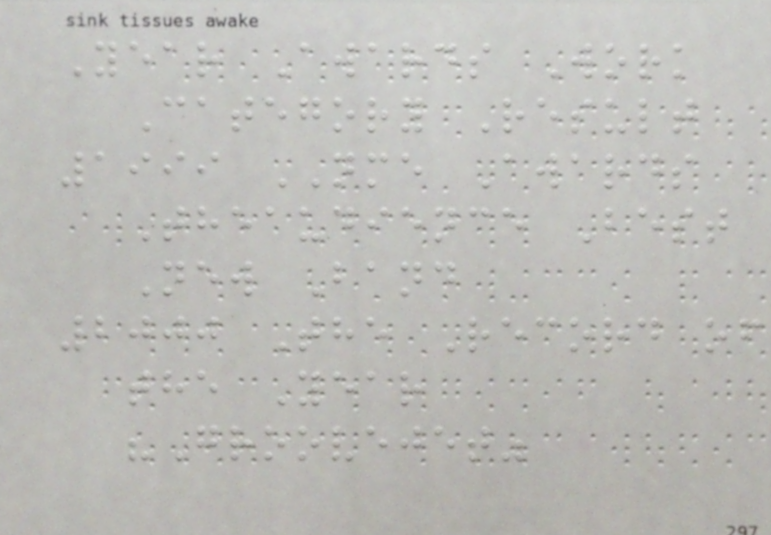Year Awards Work
Category Result
1999 NME Awards
Theaudience Best
New Band
2000 The Record of
the Year
"Groovejet"
